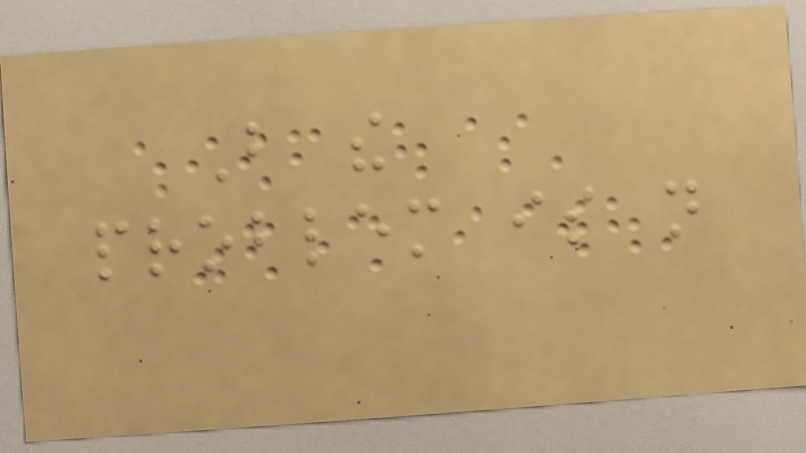But the
problem is not
